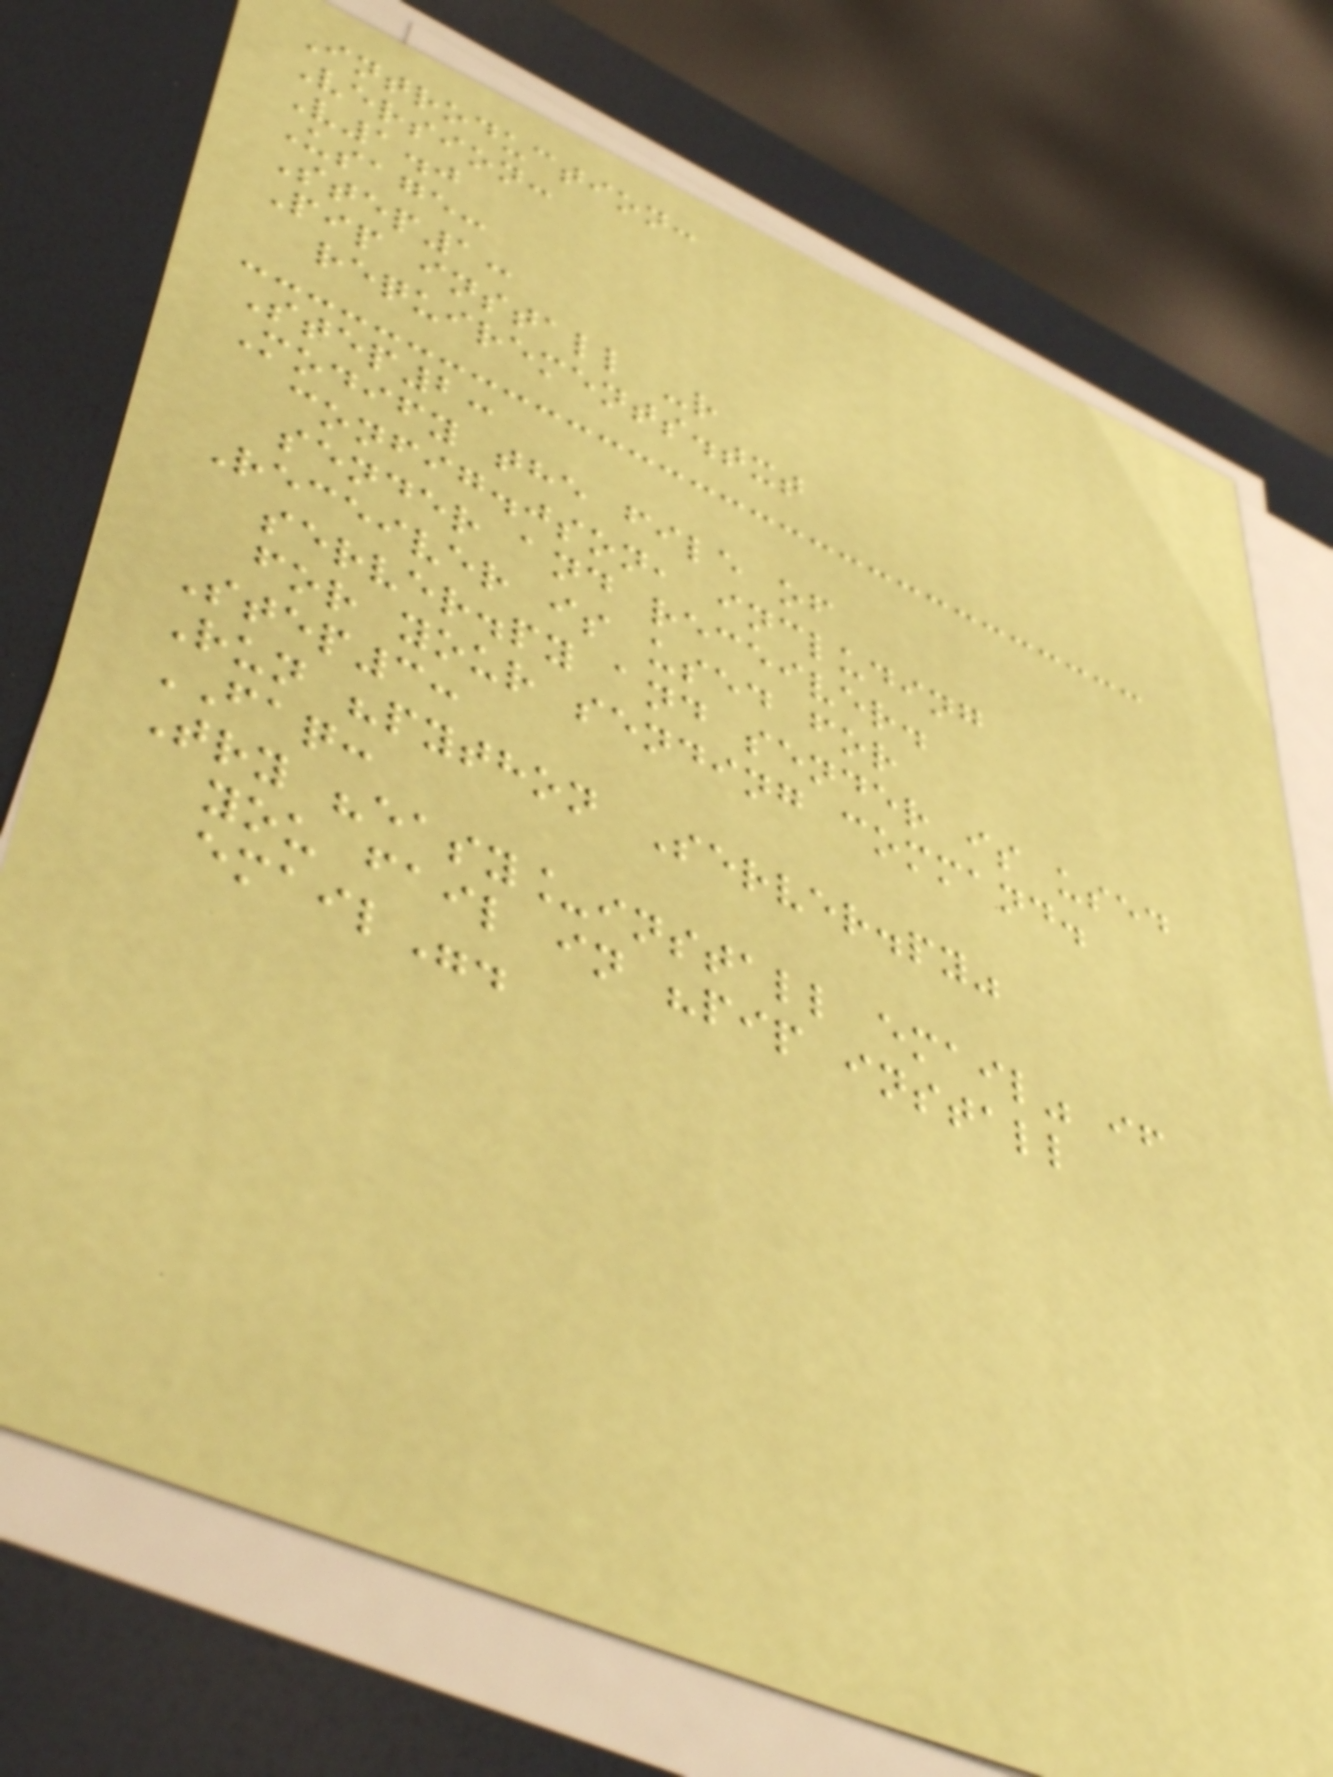Introduction:
Version:
V1.0
Usage:
Step1:
Pip install -r
requirements.txt
Step2:
Modify the file of
config.json, including
sender and receiver.
Receiver is used for
server.py and sender is used
for your sending command.
Step3:
Run "python Server.py"
FAQ:
Try "easy_install email" if
you fail in "pip install
email".
